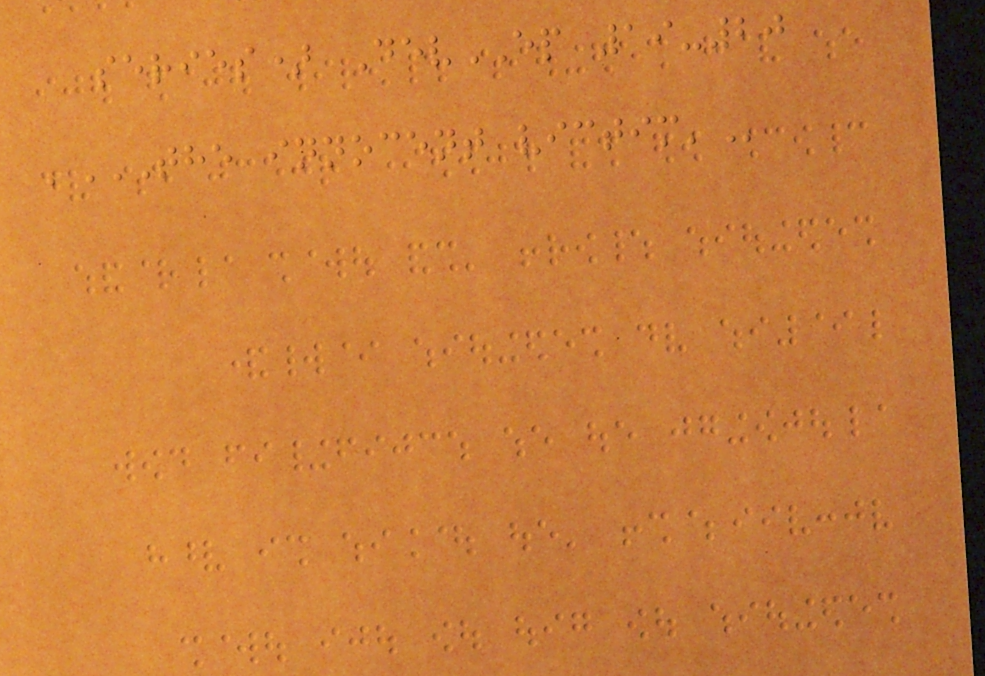series) DevEP 19-20
'THE INNOCENT VICTIM'
